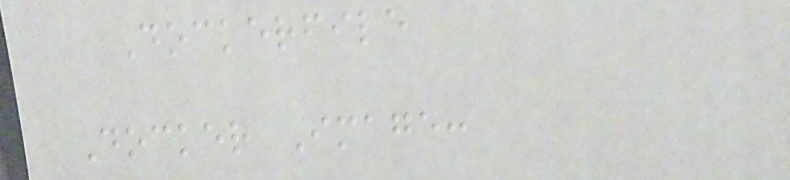Dockerfile
Docker Image:
